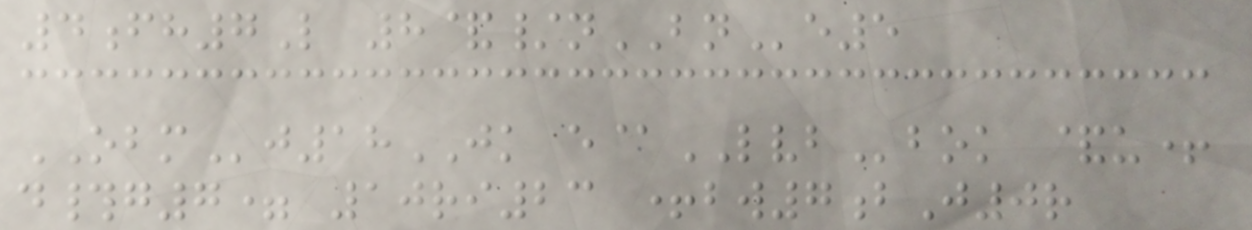4fh7L 8&/nBNe5
OBMj18JK e@LVBbok &u+
d#g7= 10ri23 +bw7bJ0r
